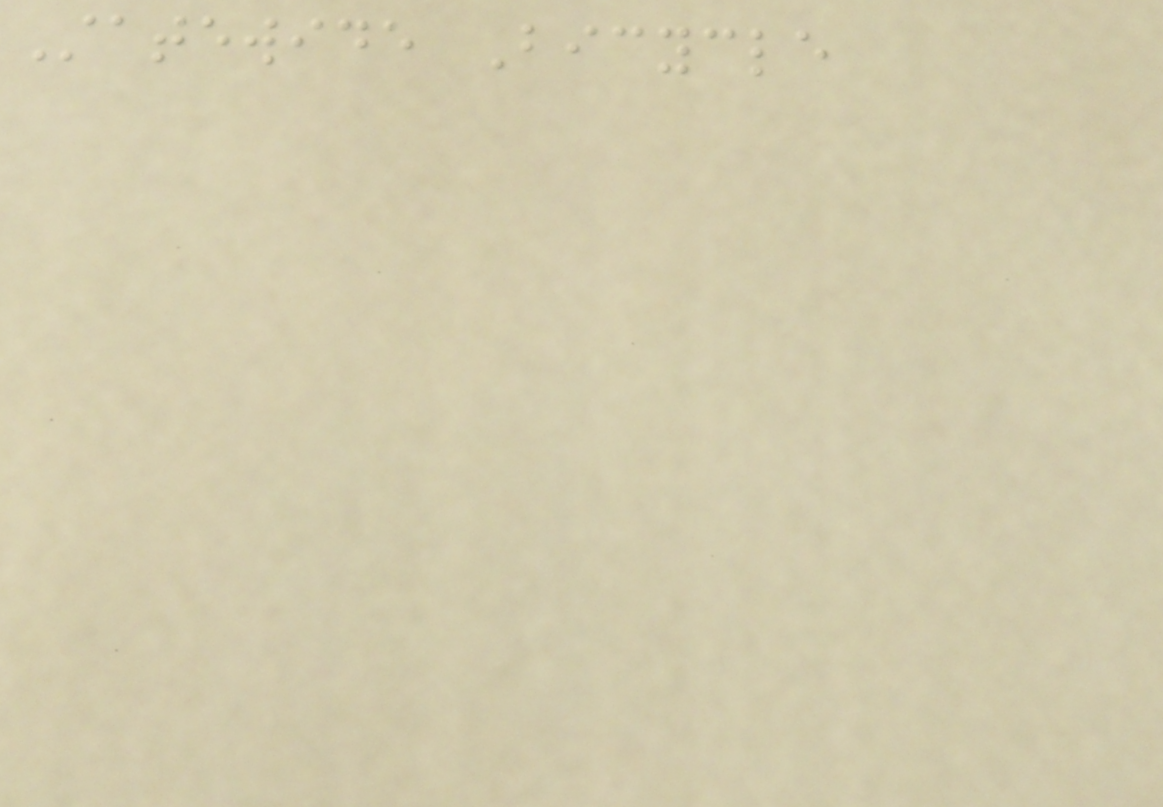Statewide Bicycle
